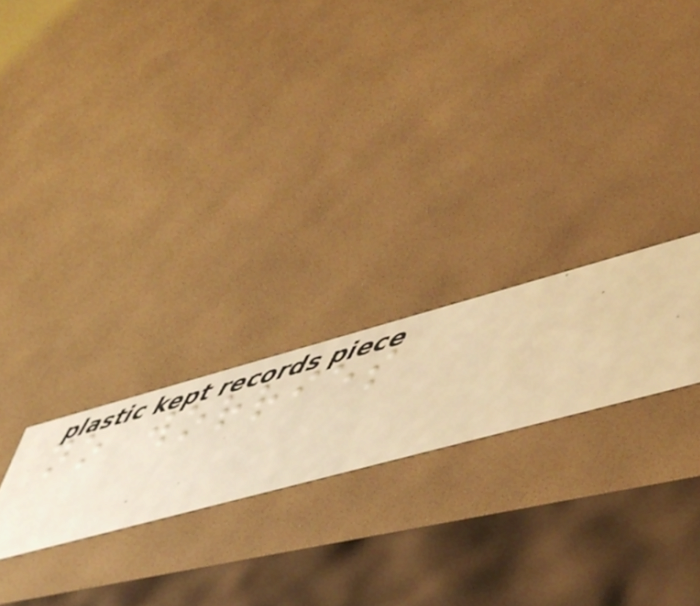no worries
